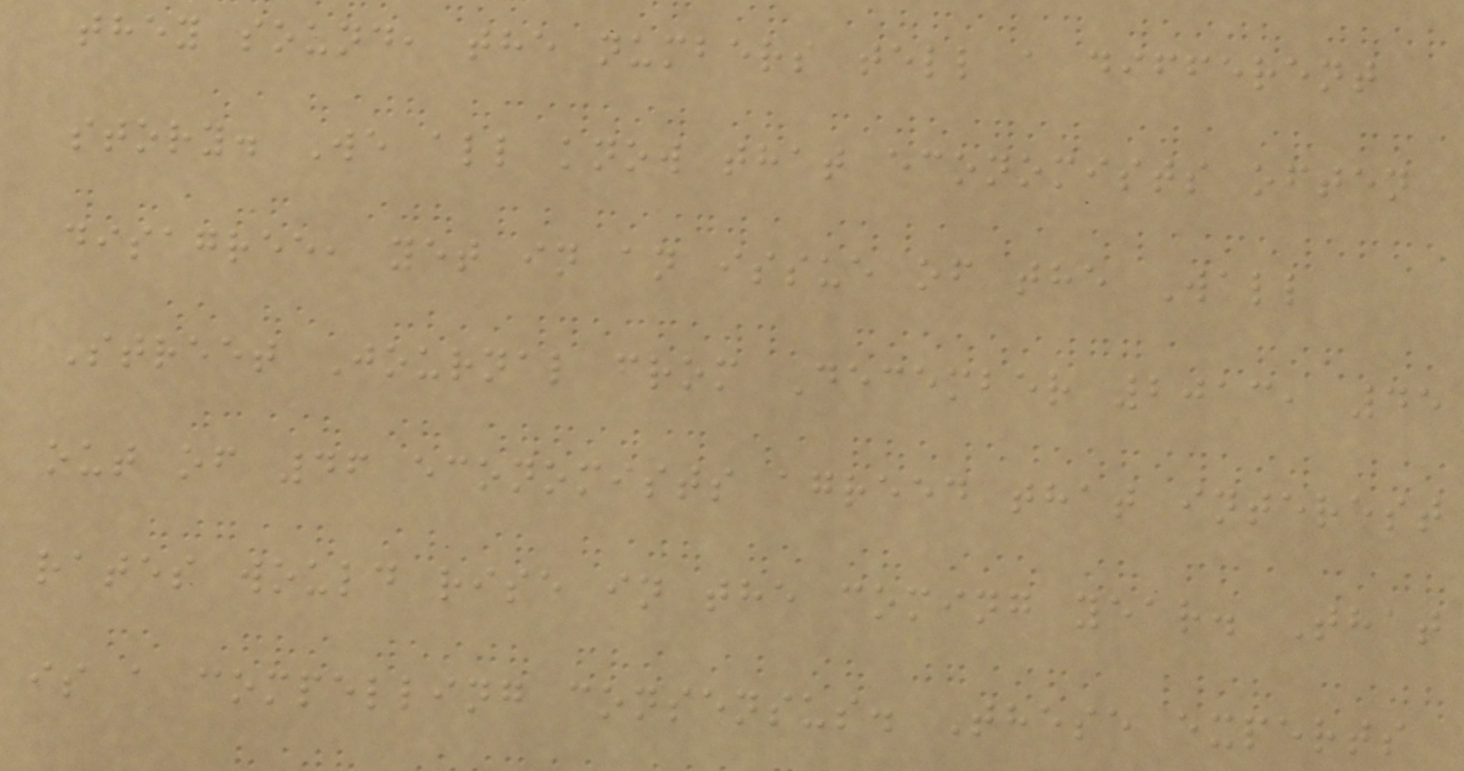they sound, the numbers tell a different
story. We all know that economists often
disagree, yet in an issue of the Wall
Street Journal from December 2013, 45
out of 46 economists agreed that interest
rates would rise in the coming year. That
is a compelling consensus. These experts
